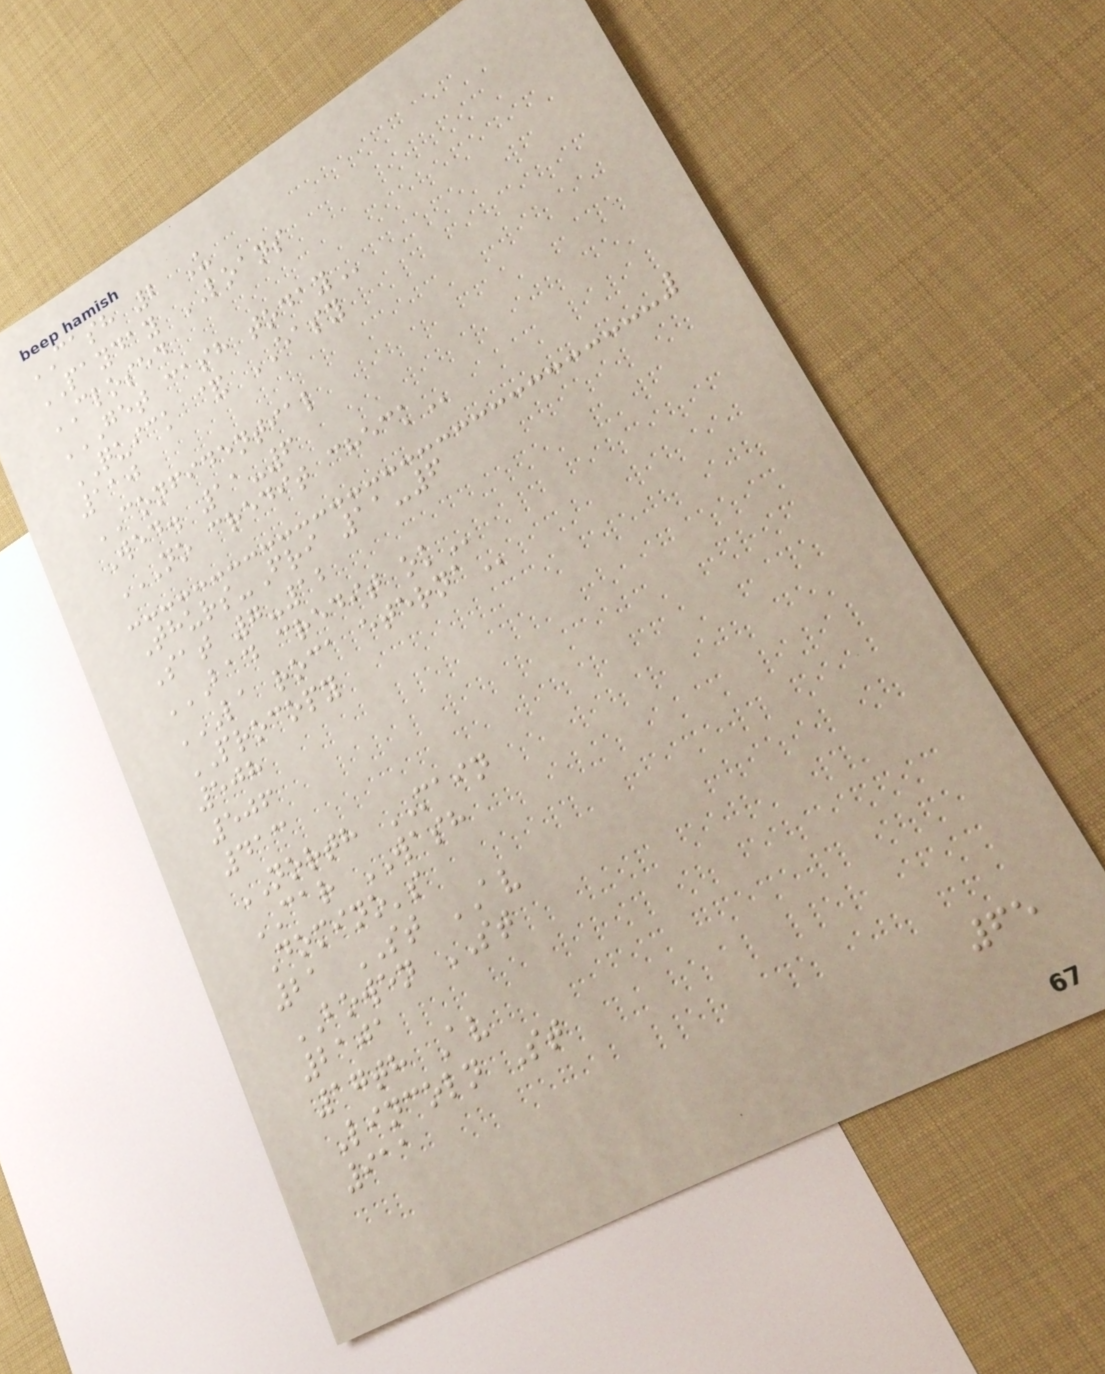CASH 2 U
PAYDAY LOANS
CLOSED
GET CASH TODAY
QUICK & EASY
110
CONFIDENTIAL
Wed. 11-6
NO CREDIT CHECK
Thurs-Fri 11-6
Sat 7-12
BAD CREDIT OK
LA ROCA ETERNA
PROCOPY
508
506
413
NORTH MAIN
CAR WASH
Domino's
21 ST AV
BOWEN ST
2101
17th Av
Lincoln St
911
65
